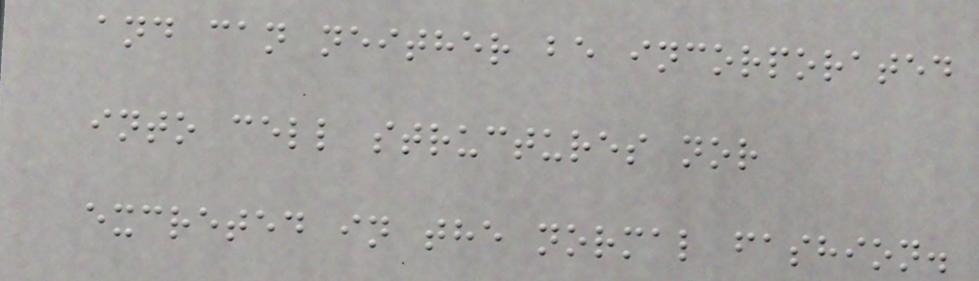and can neither be incorporated
into cell structures nor
excreted in the normal fashion.
